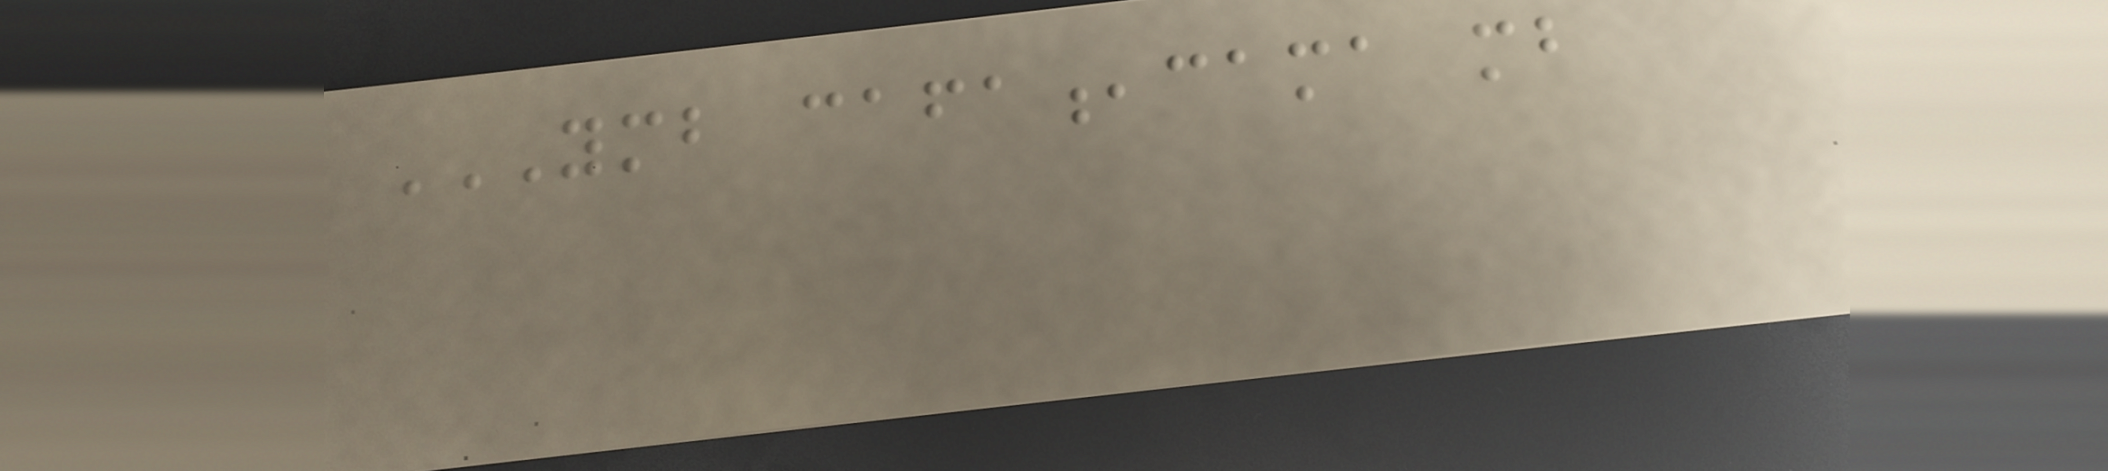YMB CAFA,CAMA MB
